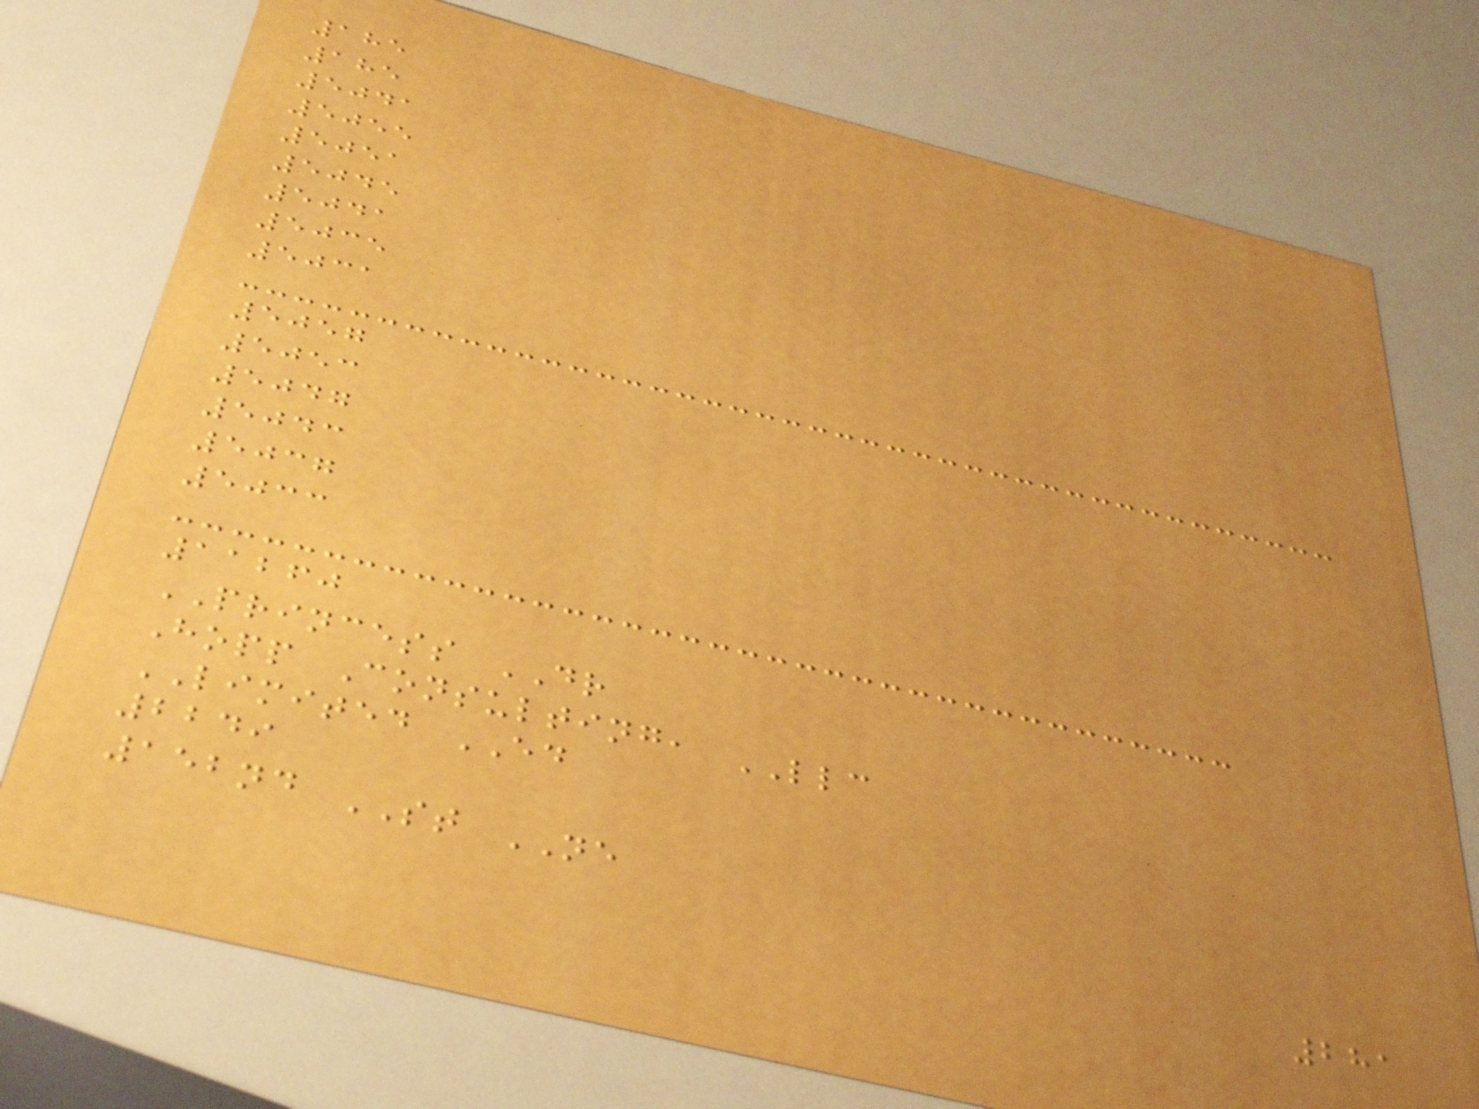185
185
5041
5055
5051
5045
5041
5035
5031
5057
5053
5047
5043
5037
5033
11260
PRINCESS DR
Hopp Consulting, LLC
LIMITED ED
2249
152nd ST NE
281
